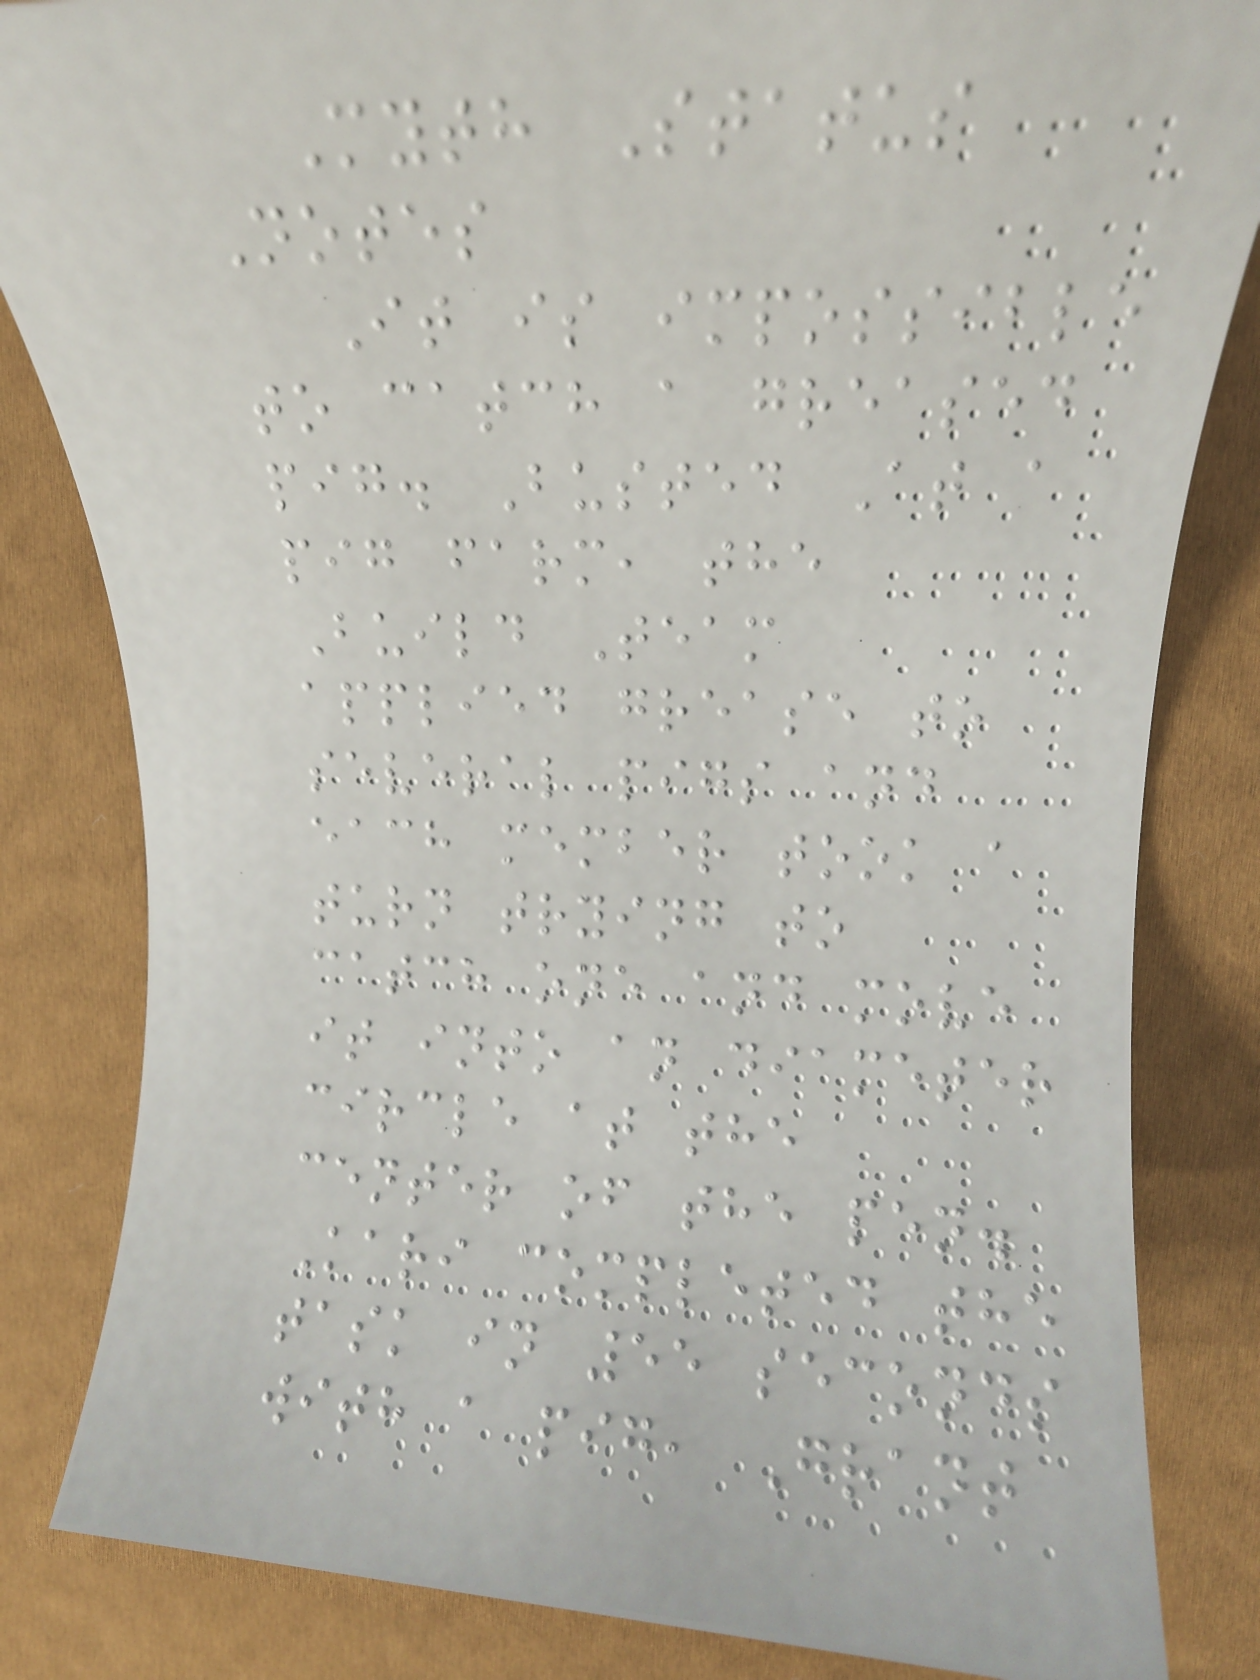Myth Status
Notes
It is impossible
to catch a greased
pig. Busted At a
pig farm, the
Build Team
applied grease to
several pigs and
each member took a
turn trying to
catch one and move
it into an diameter
circle at the
center of the pen.
Kari completed the
task in 55 seconds
with a pig, Grant
